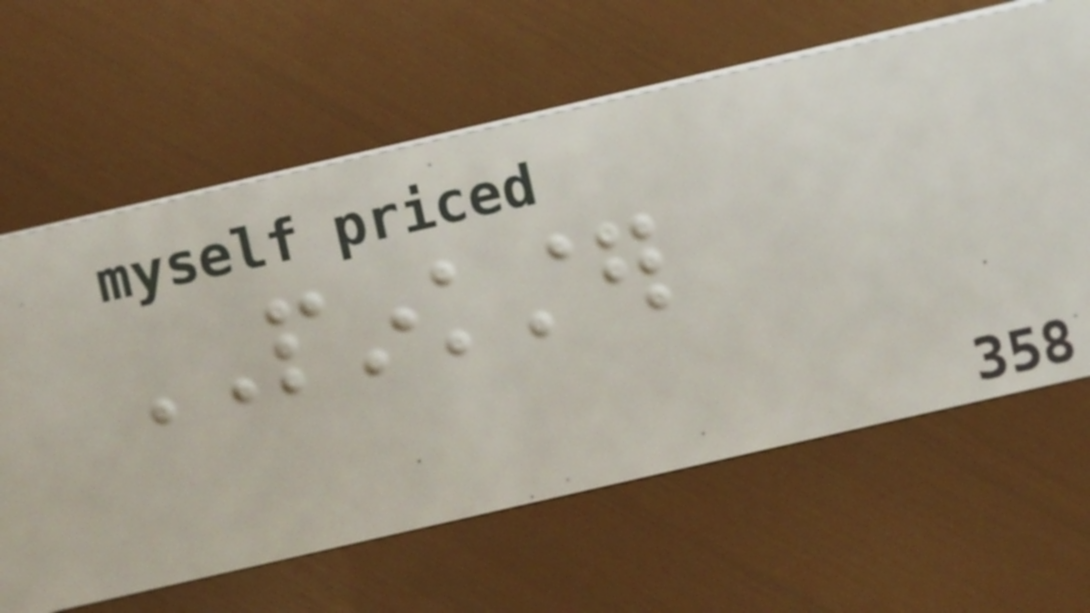PINKSTER
